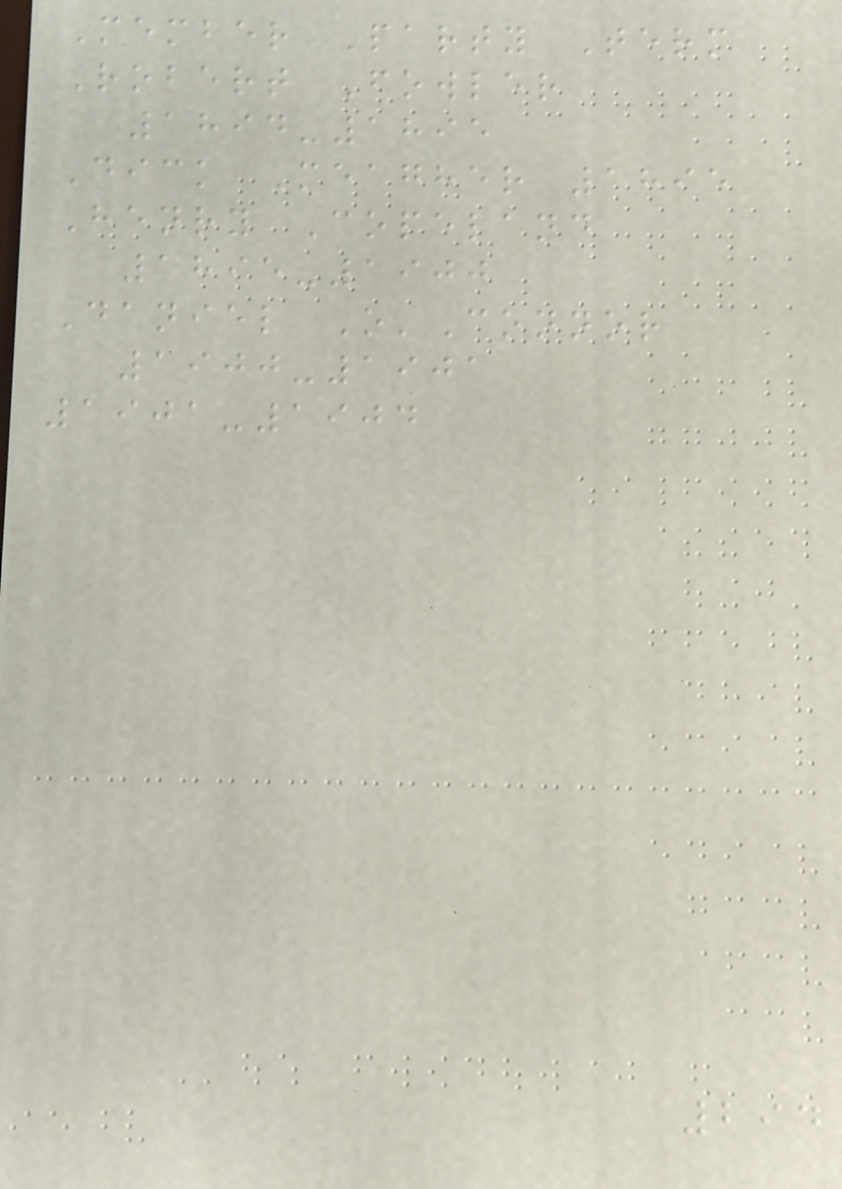Member Party Term
Robert Fowler
1894-1895
Dick Meagher 1895
Henry Copeland
1895-1900
Daniel O'Connor
1900-1901
1901-1904
294
